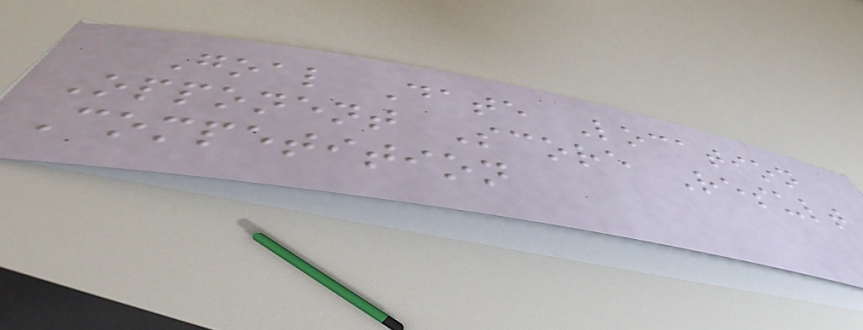Goal Date Location
Opponent Score Result
Competition
